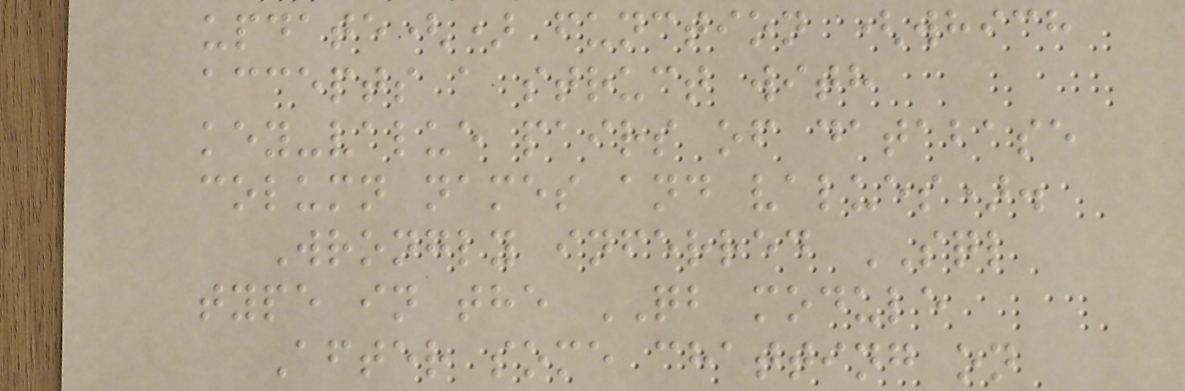update() function (which
accepts a struct with
key-value pairs of database
column names and values).
Wrongly inferred SQL
type in the QB module
After some chatting on
